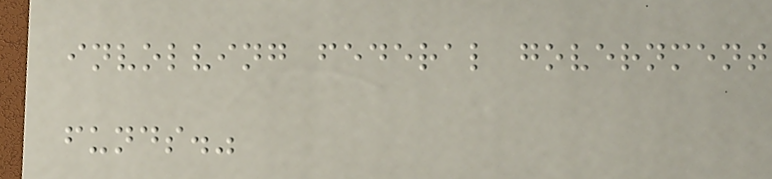involving federal government
funds."
